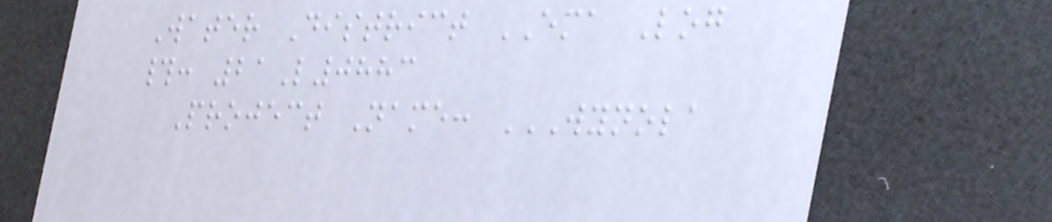Water District EMA Log
#: 21L0883
Project Name: WYNOLA
